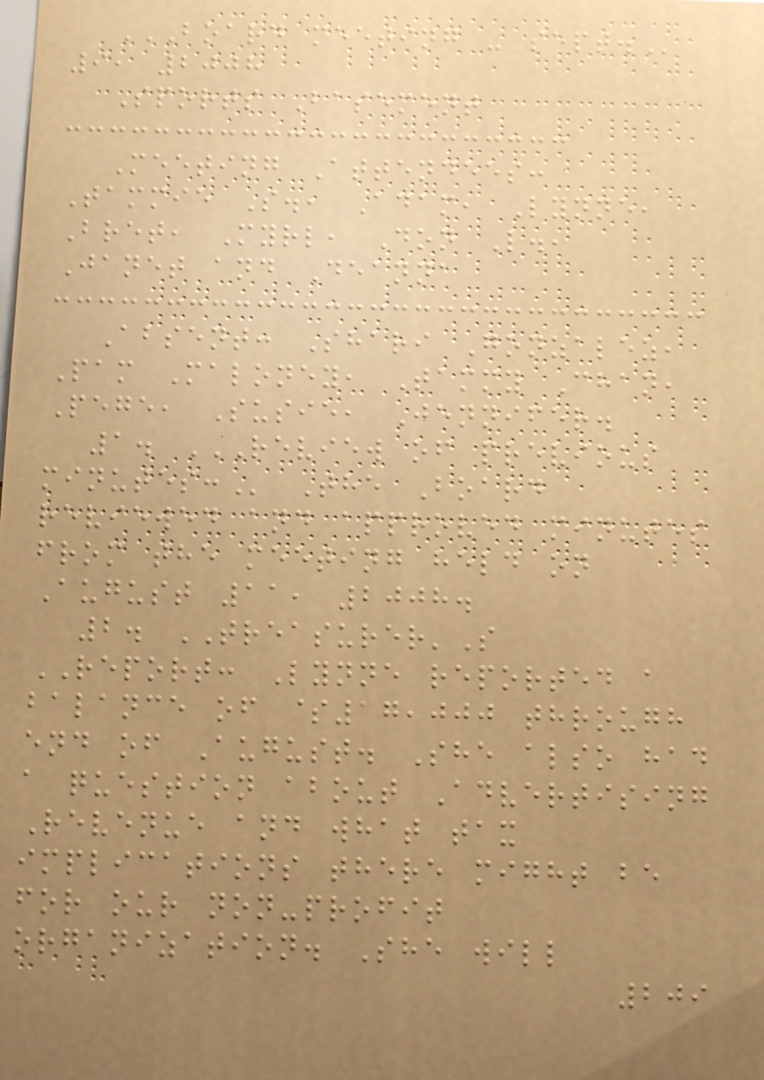BOARD MEETING - SEPT.
9, 2008
Sports Basement
Meeting Attendees:
Tammie S., Adam, Lynne,
Bret, Myrl, Don L.,
Janet and Deanna
Absent: Shari Gonzalez,
Pam Maloney, Tammy Chan,
Pege, Susie, Jennifer.
1. REVIEW OF PREVIOUS
MINUTES: The Board
reviewed and approved minutes
from the meeting held on
August 11, 2008.
2. TREASURER'S
REPORT: Lynne reported a
balance of $17,000 through
end of August. She also had
a question about Advertising
Revenue and what tax
implications there might be
for our non-profit
organization. She will
209
